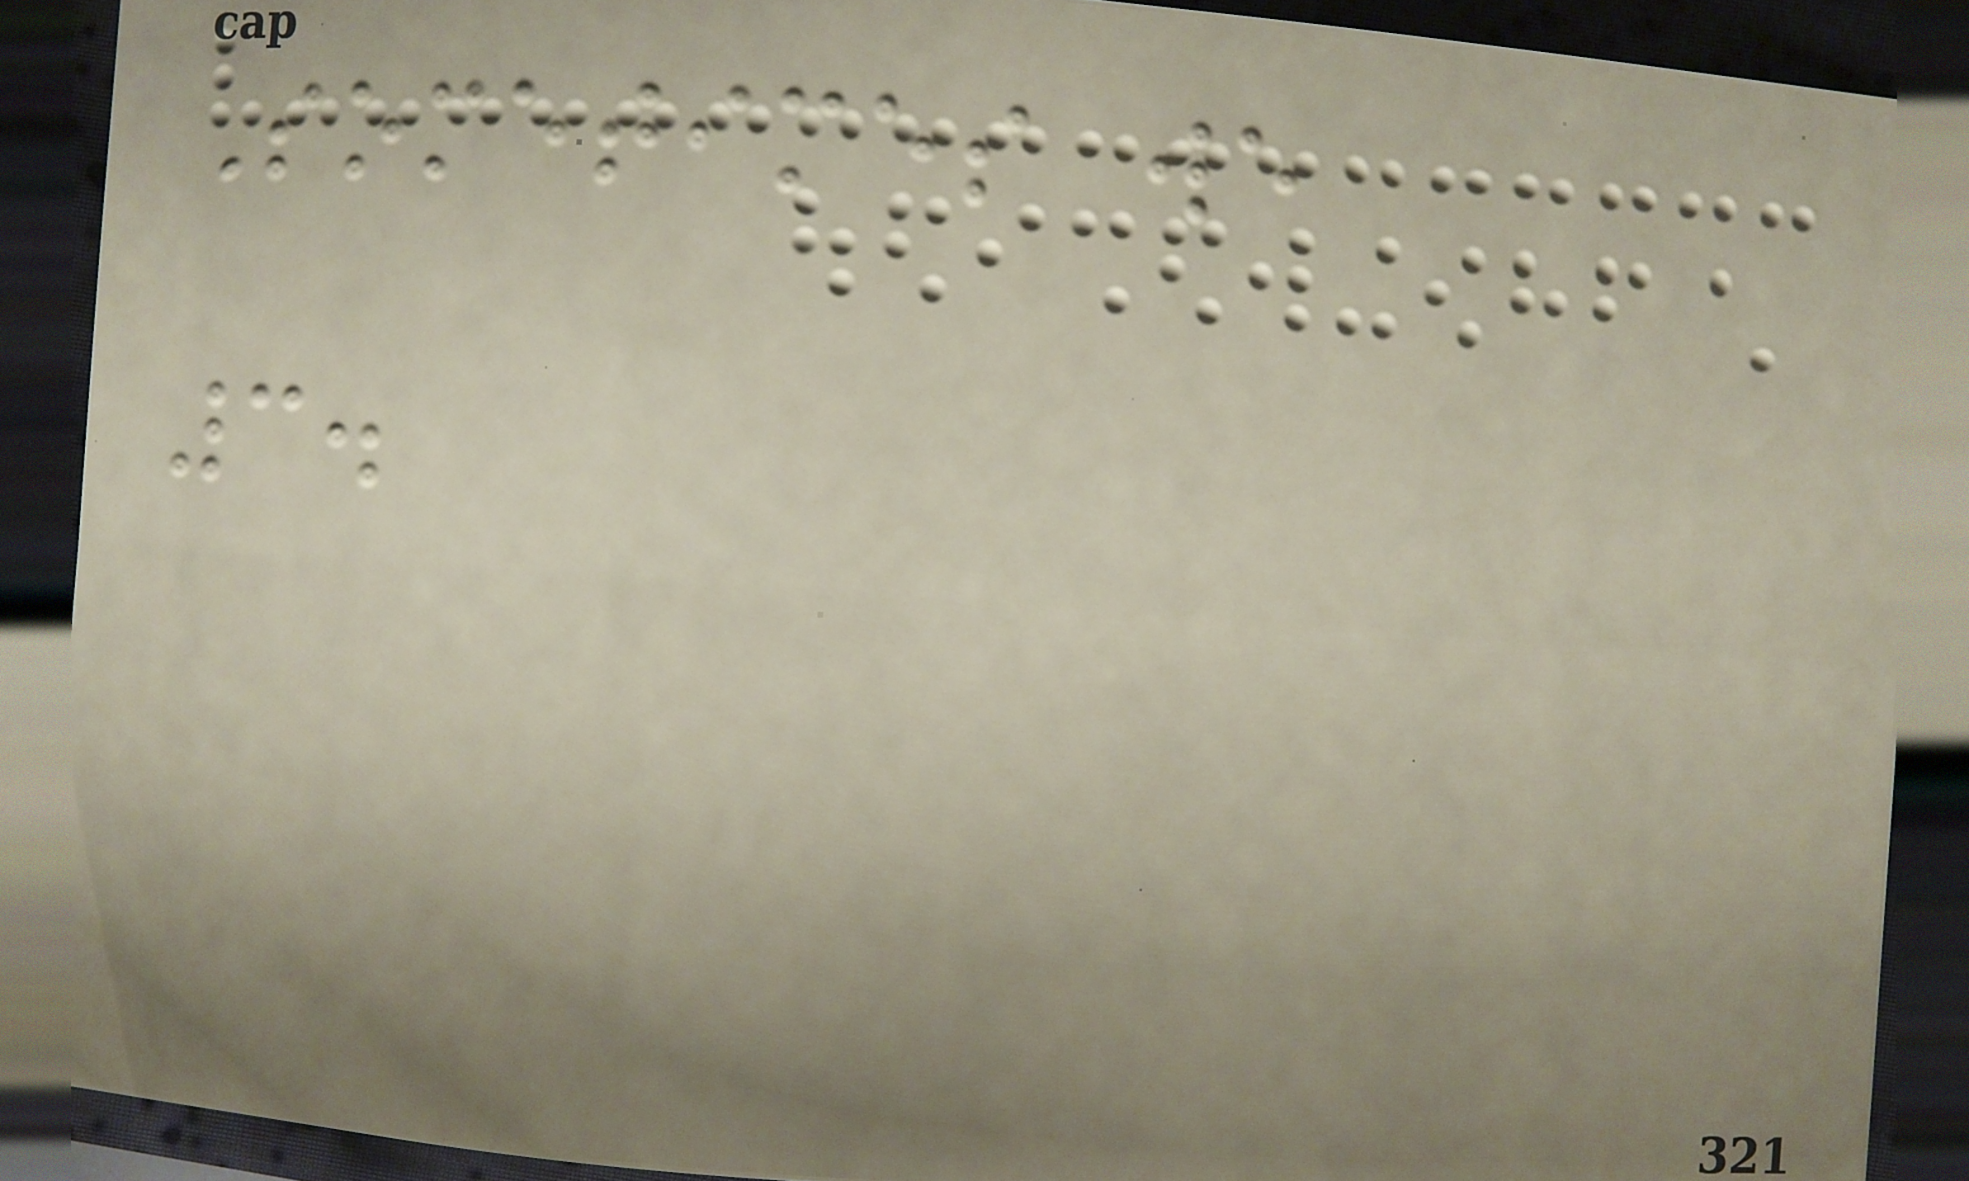Sometimes we
3.
